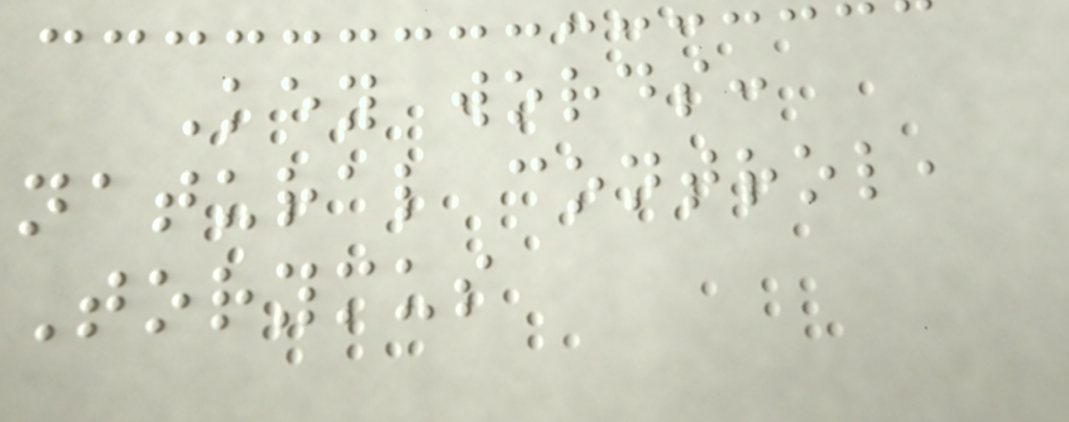Key words:
natural control,
Torymus
